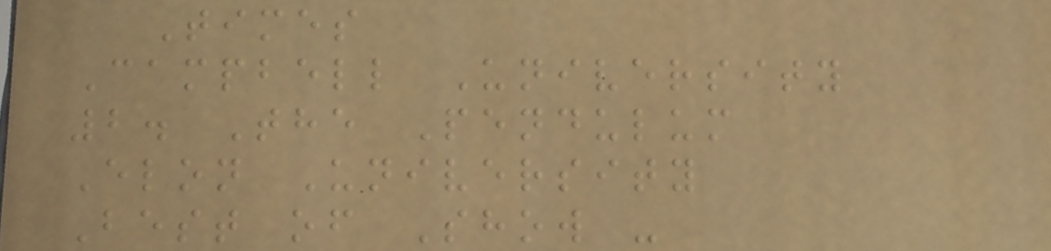Times
Campbell University
2. The Pendulum
Elon University
Best of Show -
